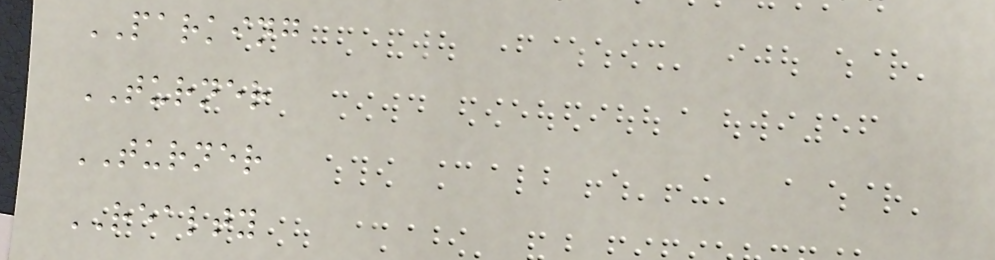PARKING
TURNER
TURNER
REALTY
